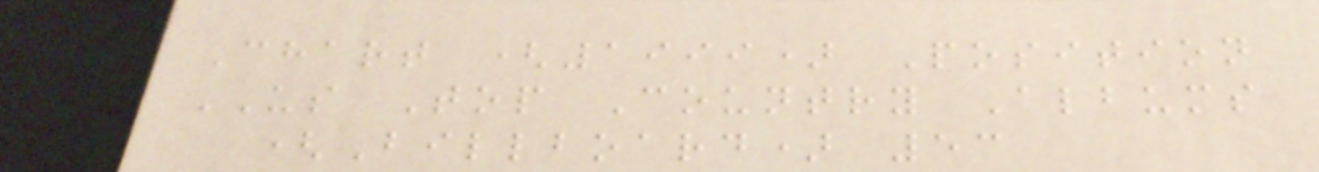Chart (1999) Position
US Top Country Albums
(Billboard) 53
